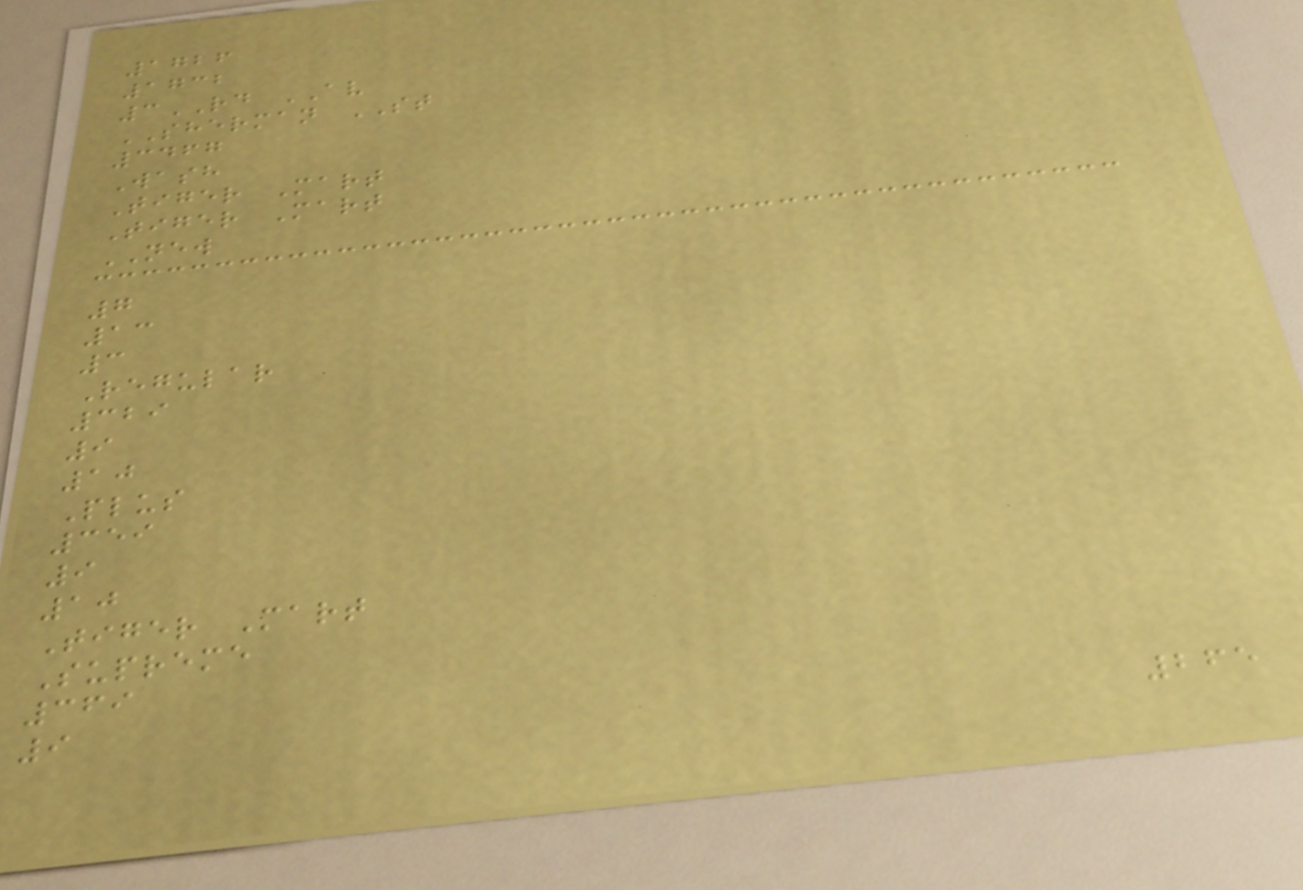1726
1732
3RD AV
SHERMAN ST
3467
Wash
Tiger Mart
Tiger Mart
NEW
7
13
3
Regular
329
9
10
Plus
359
9
10
Tiger Mart
Supreme
369
9
265
